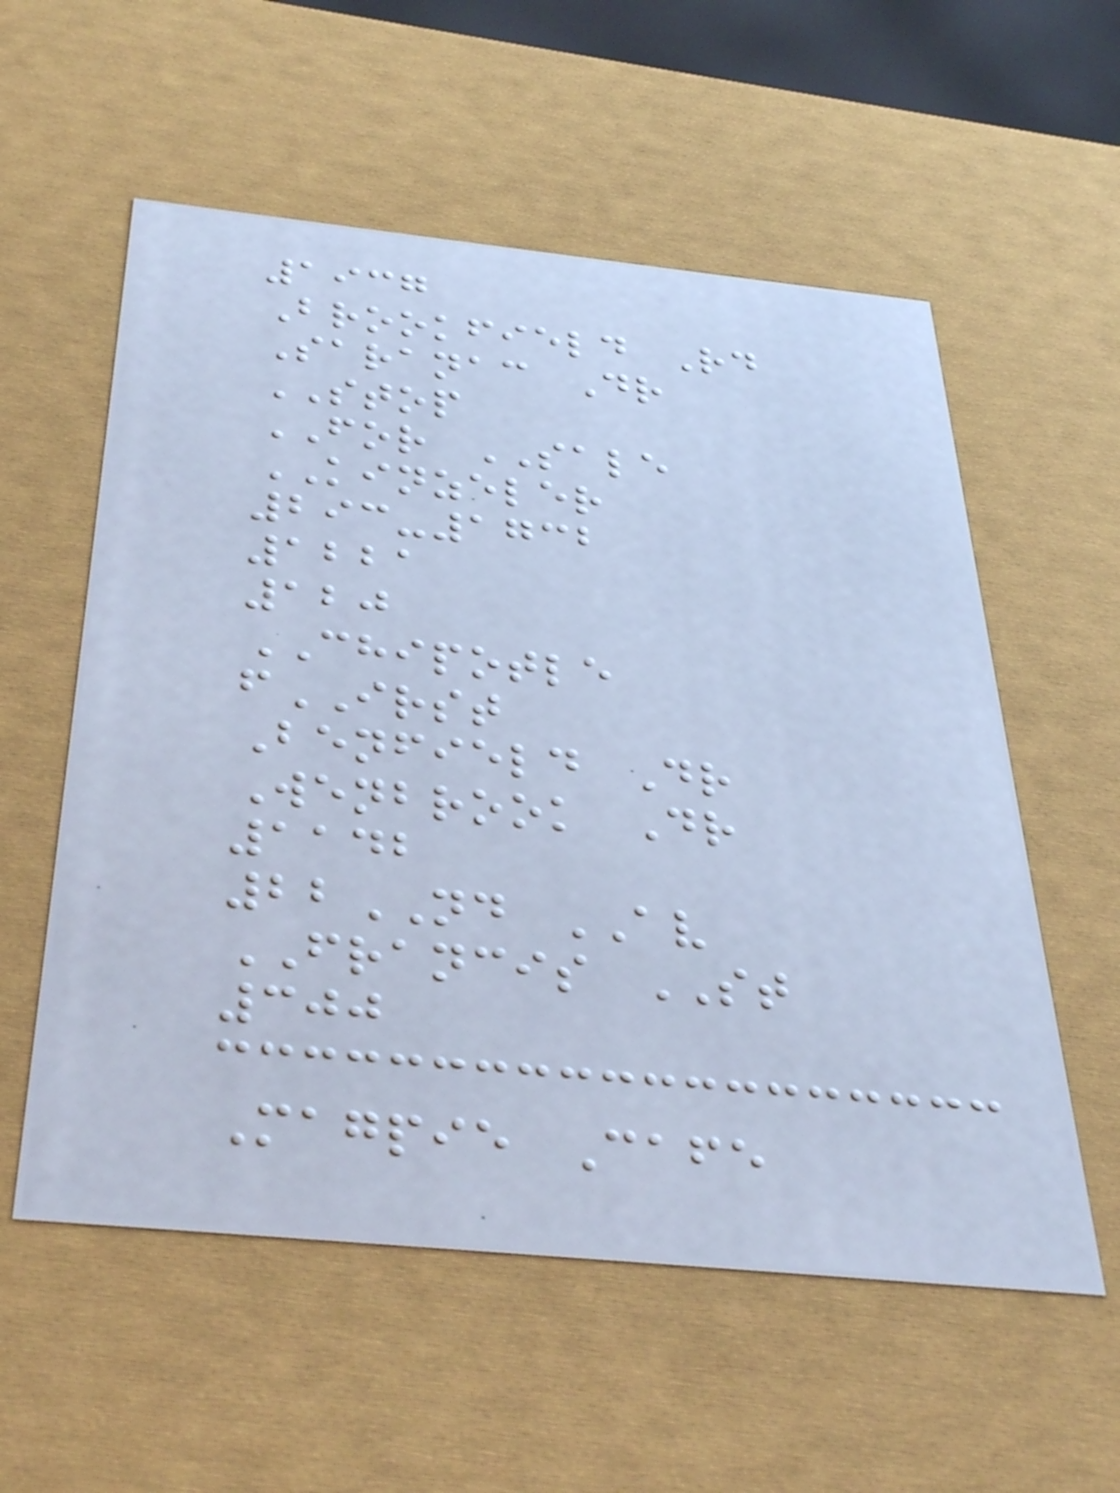1937
Brookfield Rd
Saranac Dr
STOP
FOR SALE
KINZELER
293-1732
1221
120
CHIPOTLE
fIRST
Benfield Dr
Wenbrook Dr
1142
22ND AV
FRANCIS ST
300
Magpie Cafe
